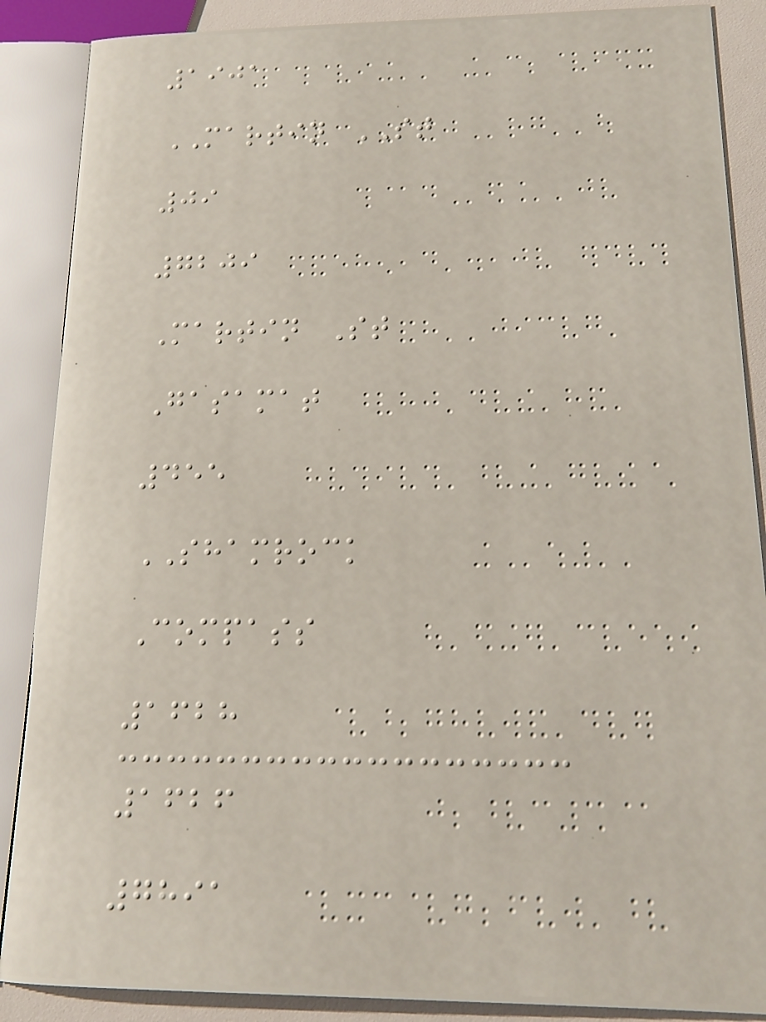1901
MARTIN ST
09
7209
Martin St
Gasamat
455
SHAMROCK
Compass
1628
1626
7891
